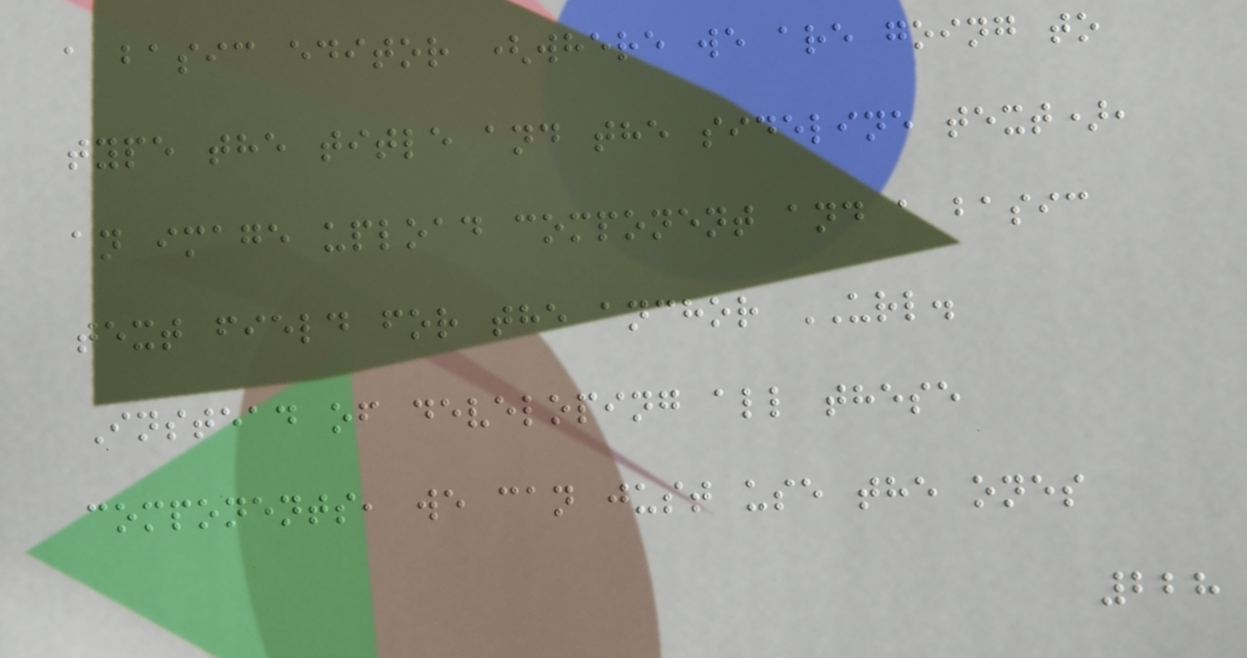a basic editor (where we are going to
type the title and the sideline text),
an image upload component and a basic
text field for the anchor URL.
Instead of developing all these
components, we can just use the ones
228
